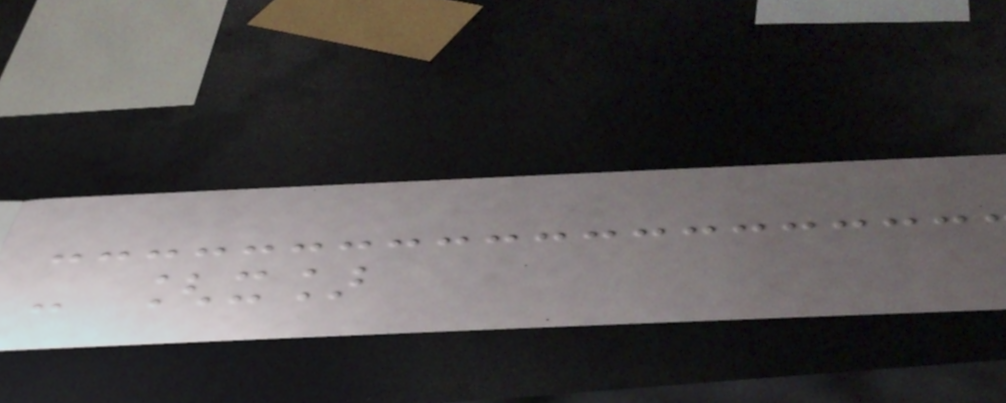- [x]
